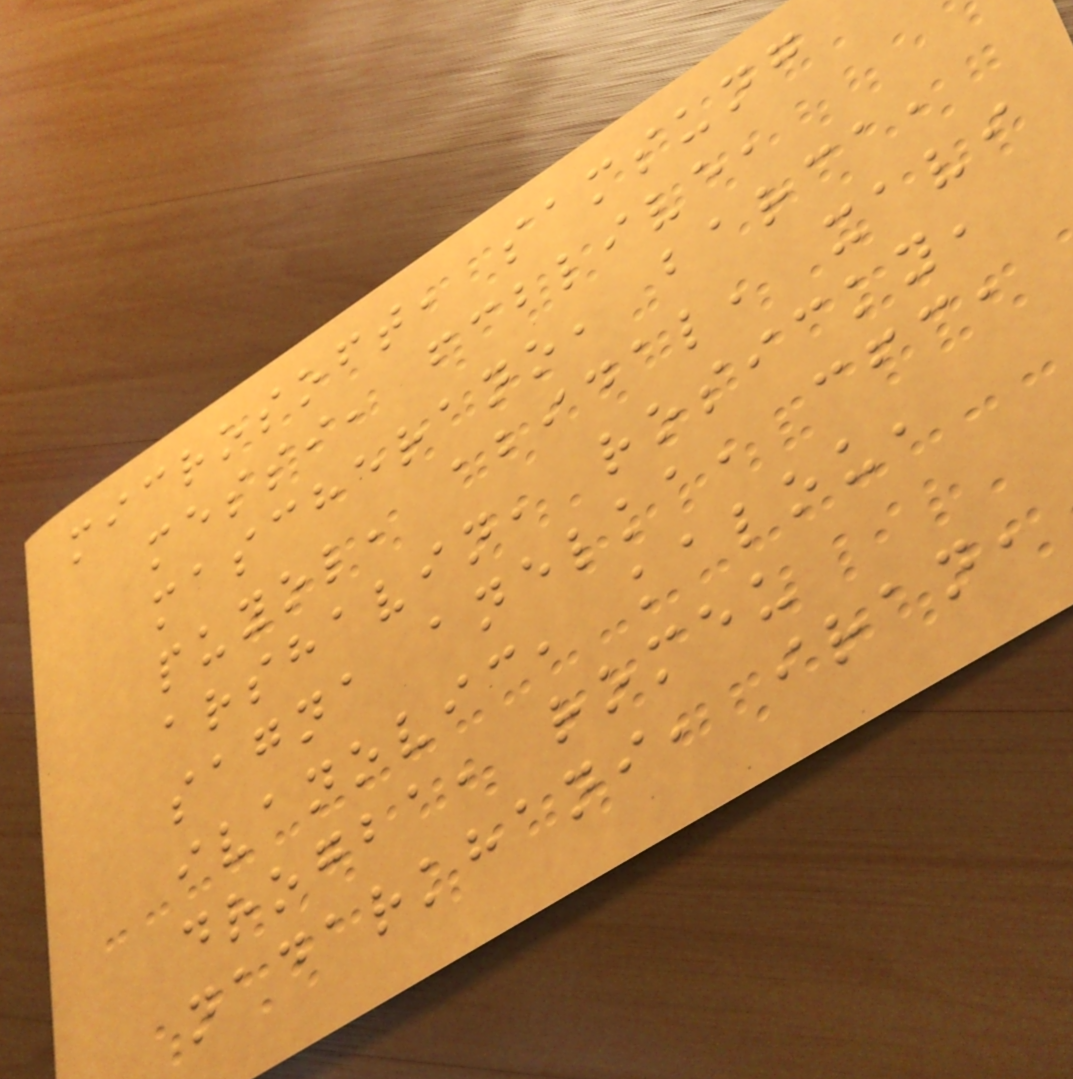microsoft, samsung
messi, fcblive,
mascherano, barca,
puyol, abidal, xavi
arshavin, rosicky,
sagna anelka, cfc,
ivanovic, kalou,
drogba, romeu
nadarkhani, iran,
